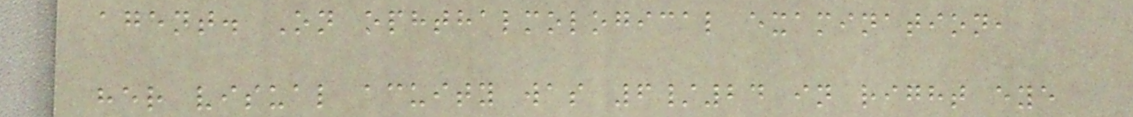agent. On ophthalmological examination,
her visual acuity was 6/24 in right eye
